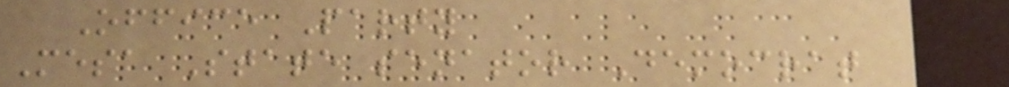Office Party
Mesa State senator Democrat
